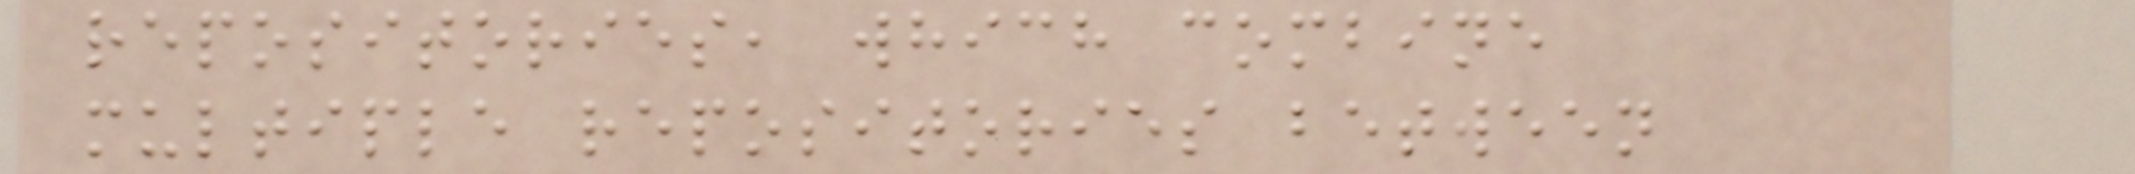repositories, which combine
multiple repositories between
